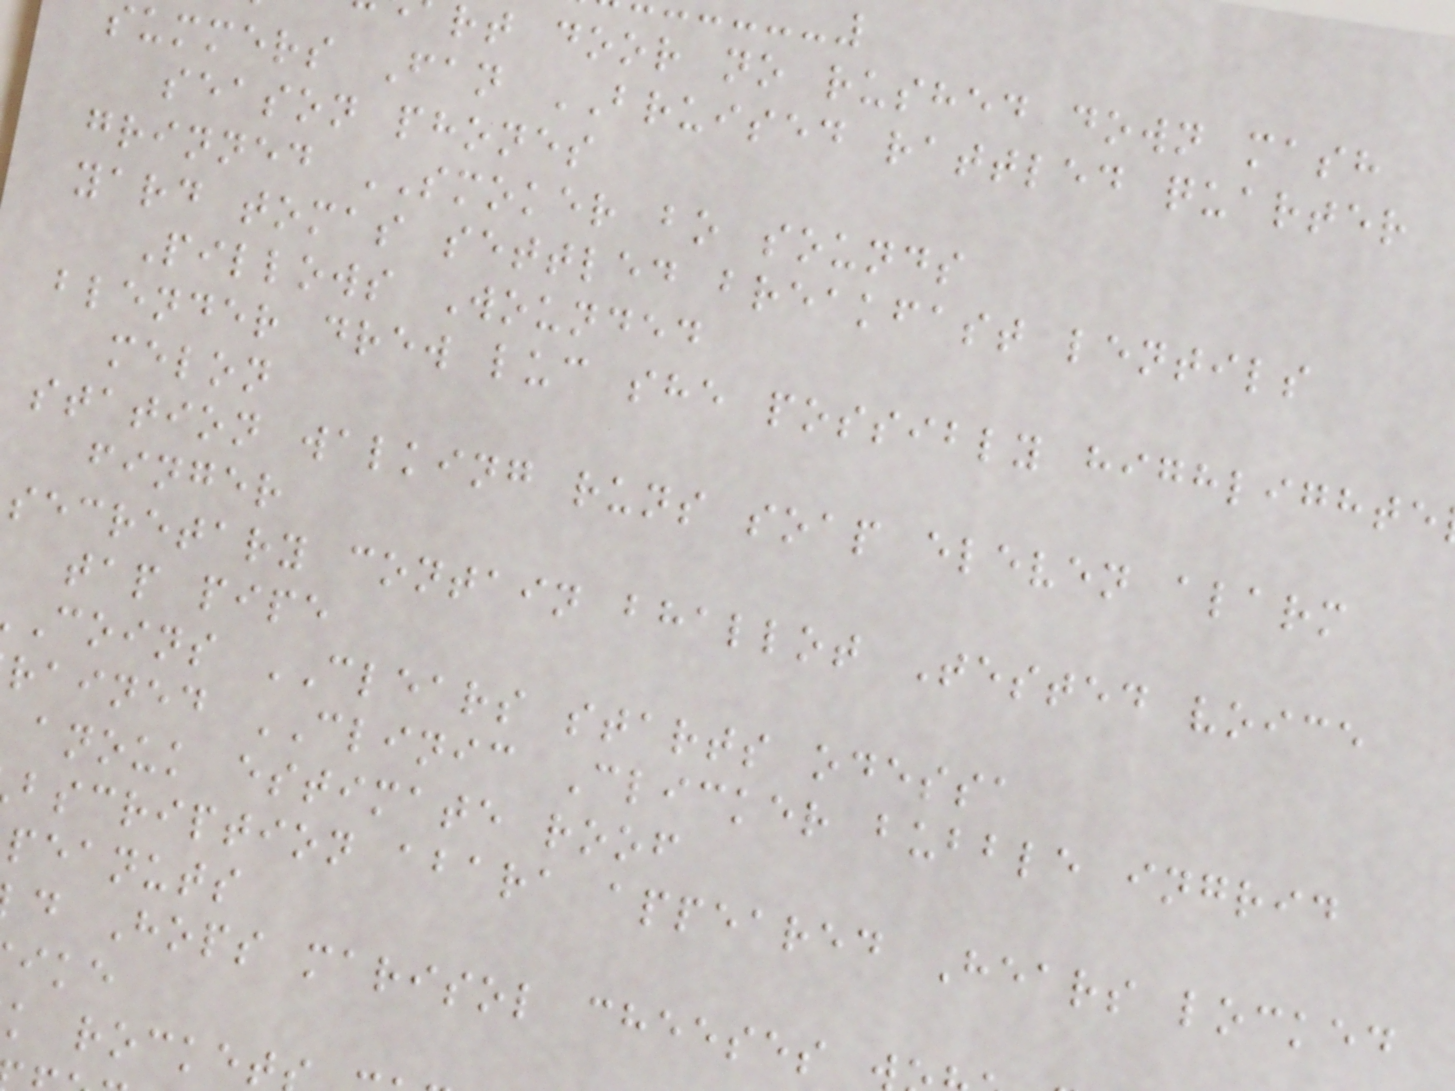rt door no rushed down mash
summers Fan BRUISED rattled quarter
season phones
grinned SMOKER bo sounds
yard tomas settled breakfast lentils
Pillows Wounded
blender drew luc she possibly highlighte
melon
station walking runs soap eleven alarm
finger
secretary contain bhallot Tested voice
tap pipe
coins CLEARS starts odessa
rained CLINIC Clicker bubble ingrid
anouk estimate roof
bscription abara appeared Hears locked
peanuts
d Hops marisol cheeses
k rocket
